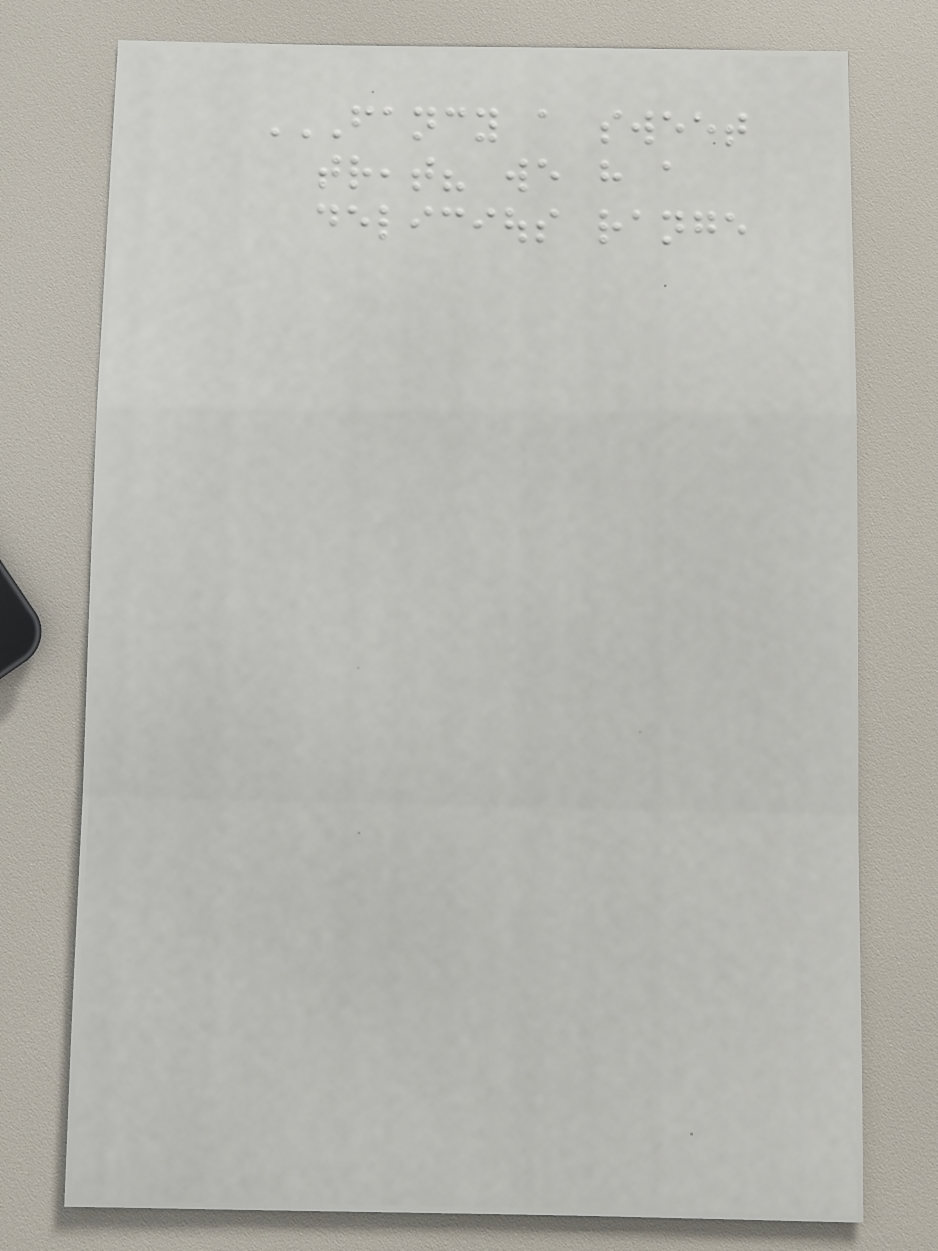FANCY A SWEET
TREAT? WE HAVE A
DELICIOUS RANGE
